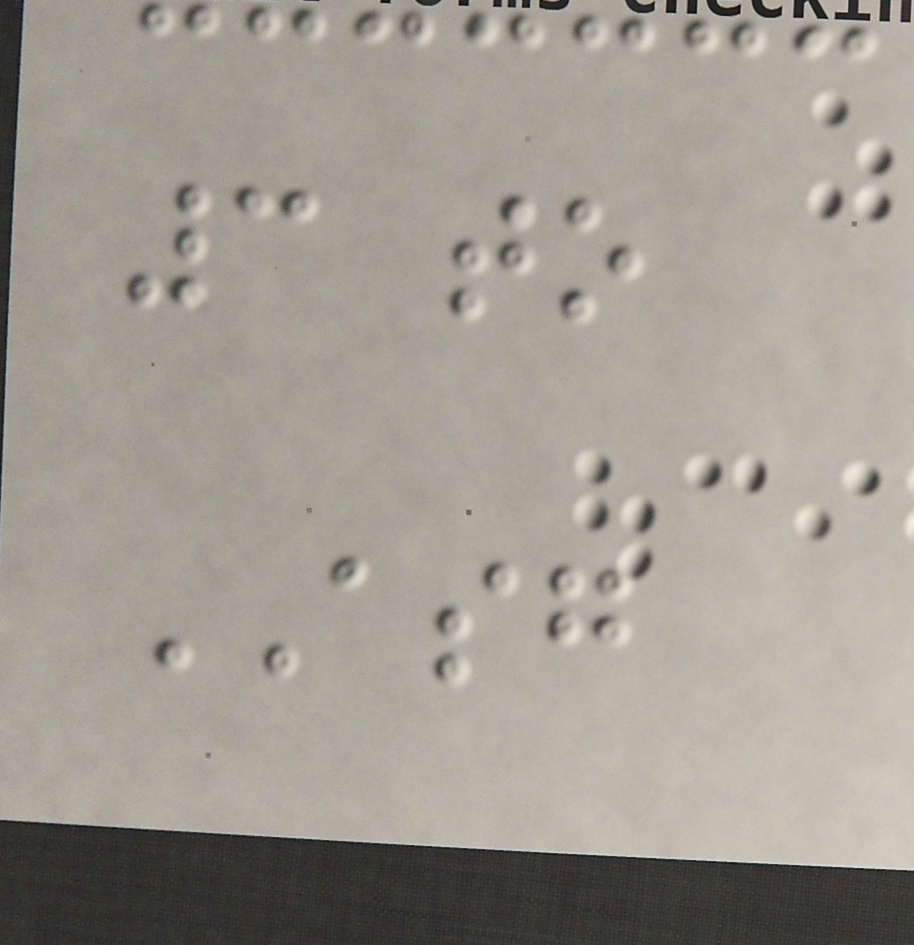3 to
ASG
